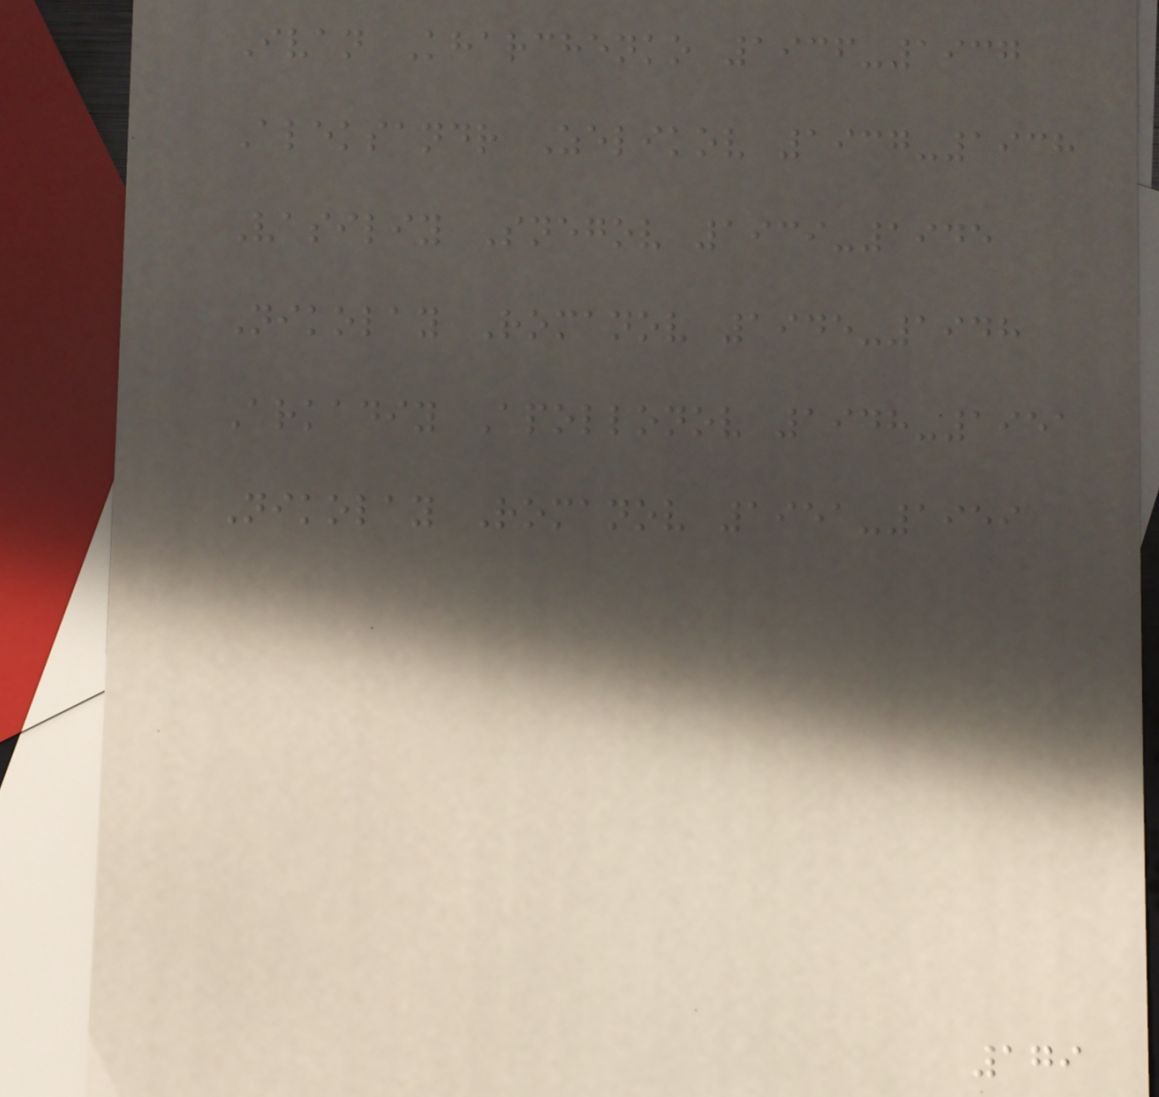Ivan Kharchenko 1936-1937
Aleksandr Zelikov 1937-1938
Vasiliy Snegov 1939-1945
Nikolay Romanov 1945-1948
Arkadiy Apollonov 1948-1951
Nikolay Romanov 1951-1959
179
